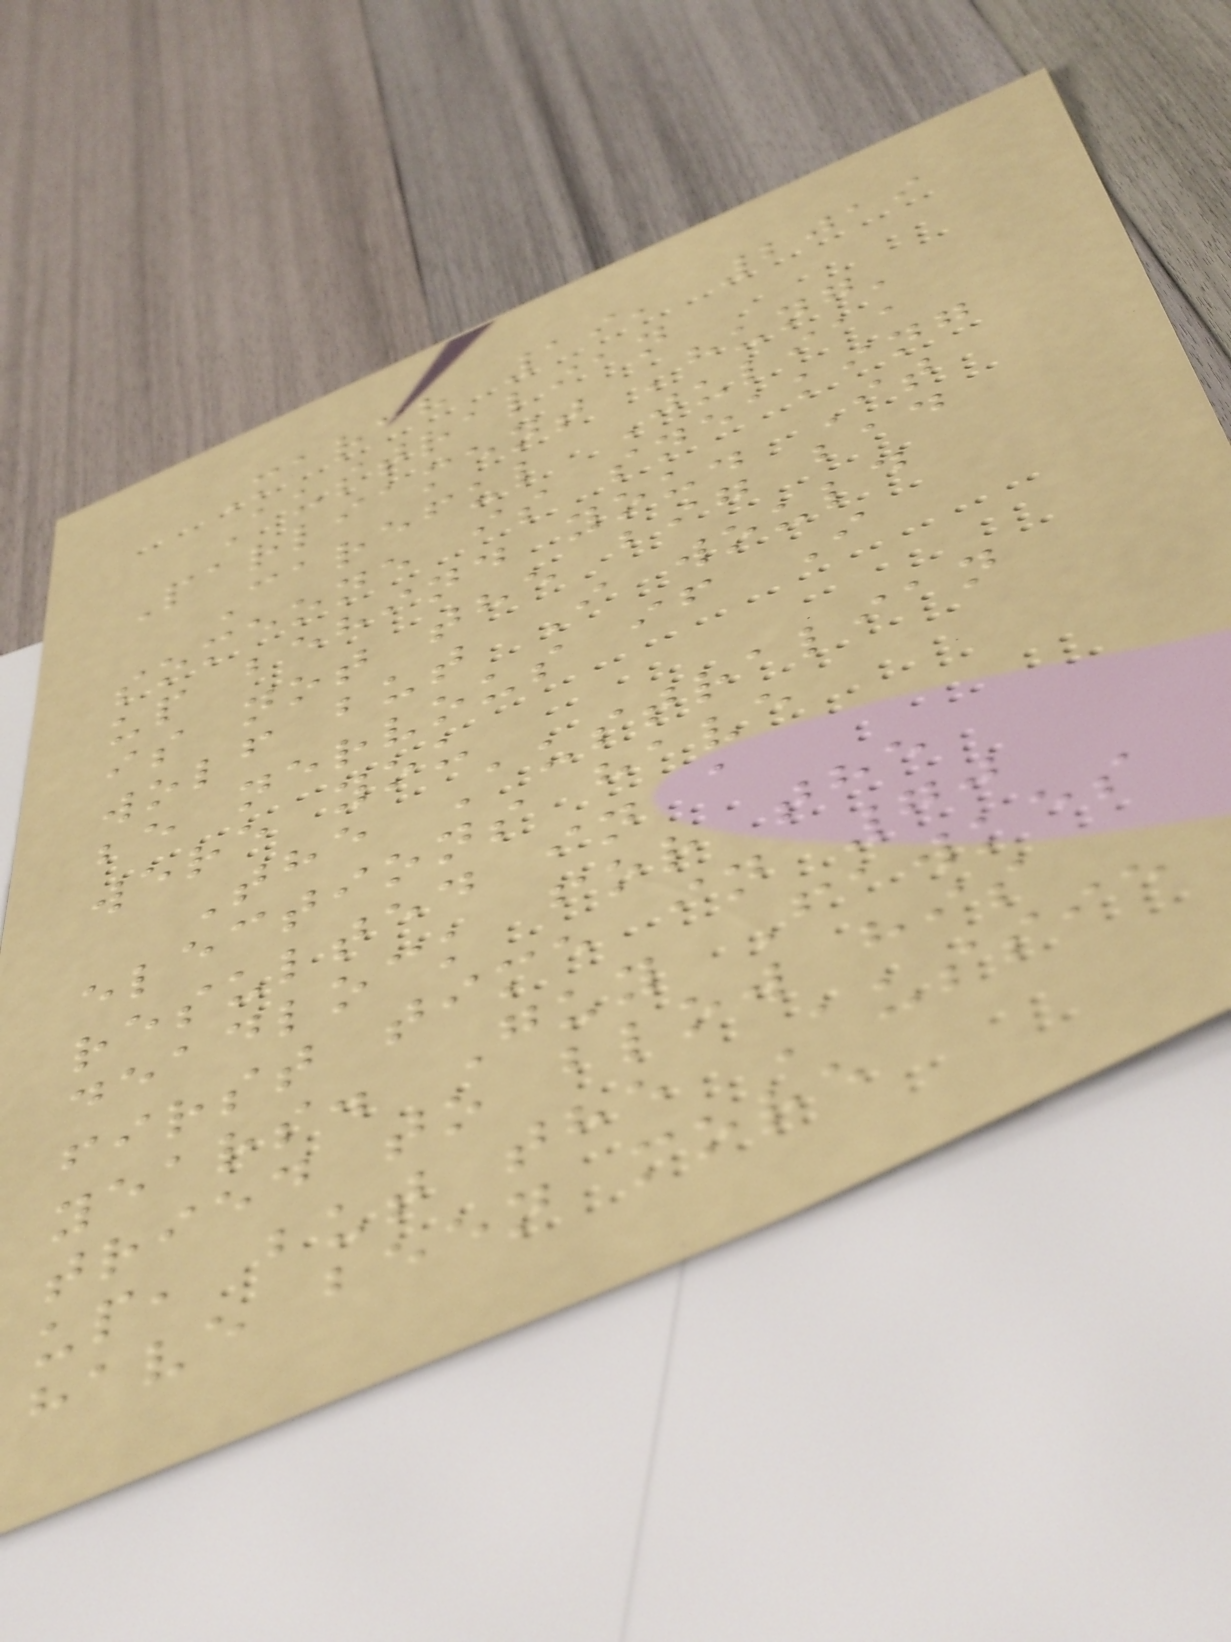March 19, 2019
Australian
Parliament 'hung'
Careful Julia,
someone is sneaking
up behind you. It
is not the big bad
wolf but I would
be nervous if I
were you
The Australian
elections have
resulted in a
deadlock for the
first time in 70
years. Guy Fawkes
tried to blow his
up, but the Aussie
have been more
